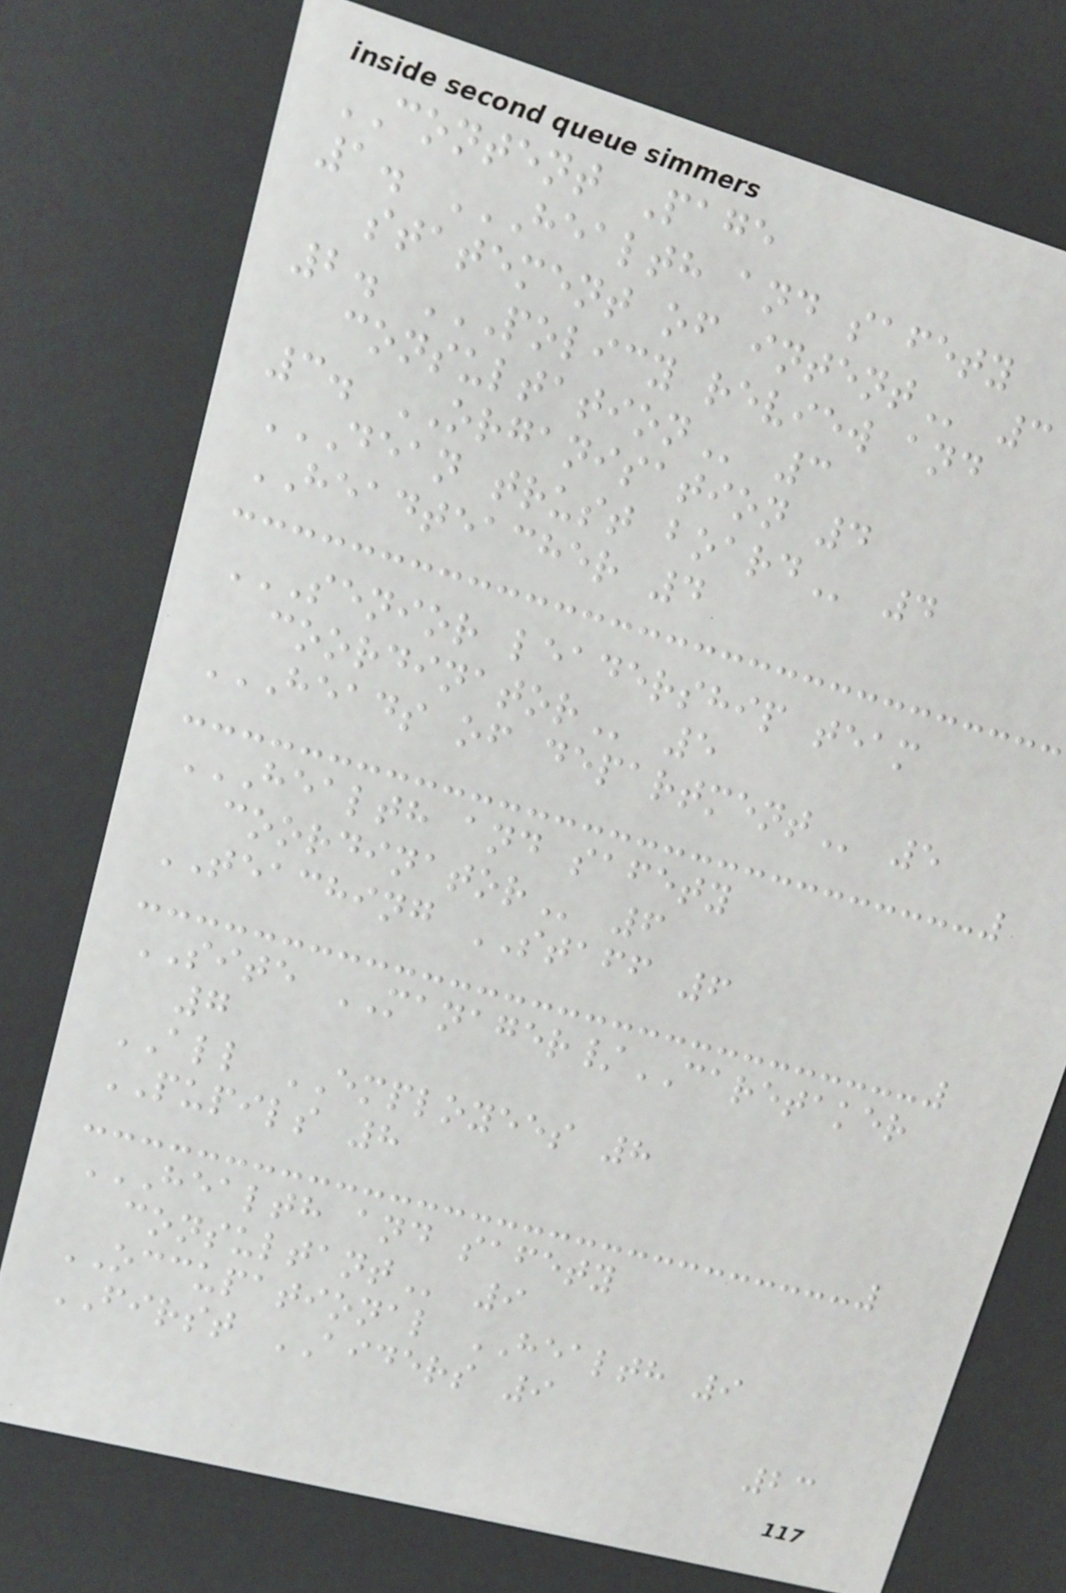CONTENT Page
1. HEALTH AND SAFETY
STATEMENT OF INTENT 3
2. POLICY REVIEW AND
CONSULTATION 3
3. ORGANISATION 4
DEAN TRUST BOARD 4
HEADTEACHER 4
SENIOR LEADERSHIP TEAM
COORDINATOR 5
HEADS OF DEPARTMENT 5
HEALTH AND SAFETY
COORDINATOR 6
TEACHING STAFF 6
SITE MANAGER/CARETAKER
7
ALL EMPLOYEES 8
PUPILS 8
HEALTH AND SAFETY
CONSULTANT 9
OCCUPATIONAL HEALTH 9
FIRST AIDERS 9
23
